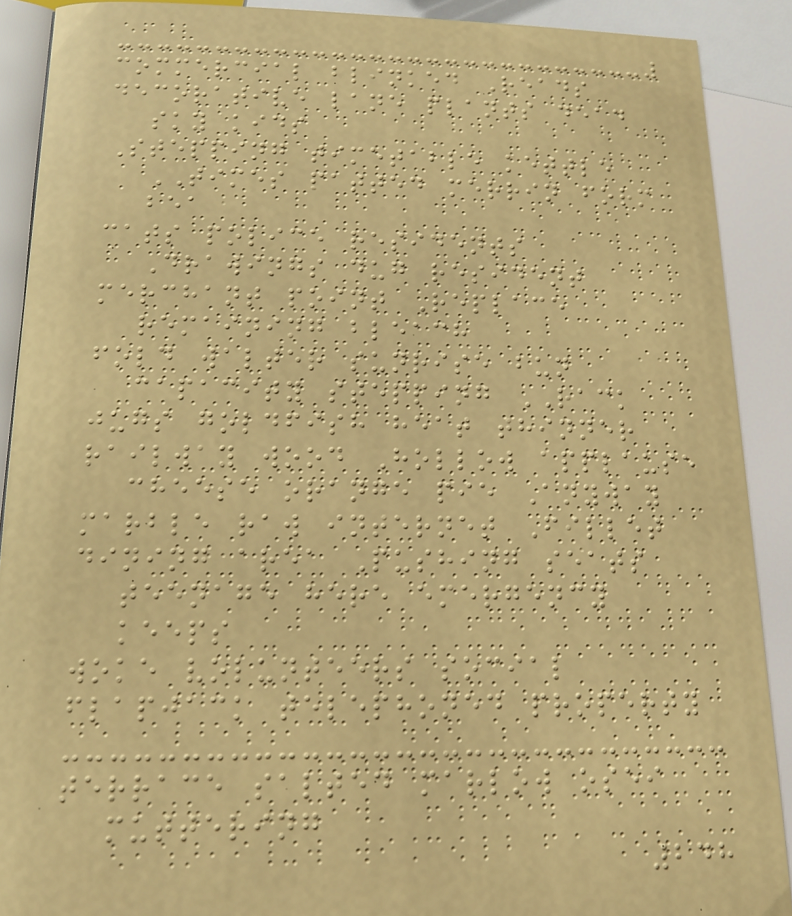commercial blinked Reads
decorative lane plants dead
sky kids
Stepping timetable kettle
TIMES patted merrin form
bea
cats police residents
Drawings dug resident
merchant point Replace
remaining bleach
fold walter sunrise bun
capacity stepping RACK
jugs goldfish heat thinner
railway wood Hollow applause
cheese orange pie Anyway
marble raw internet Fillet
dining area Pushing seats
teenage here emergency
keeps
woke volunteers social
flapjack telephoned property
terrace salted marlow osei
muttering
248
